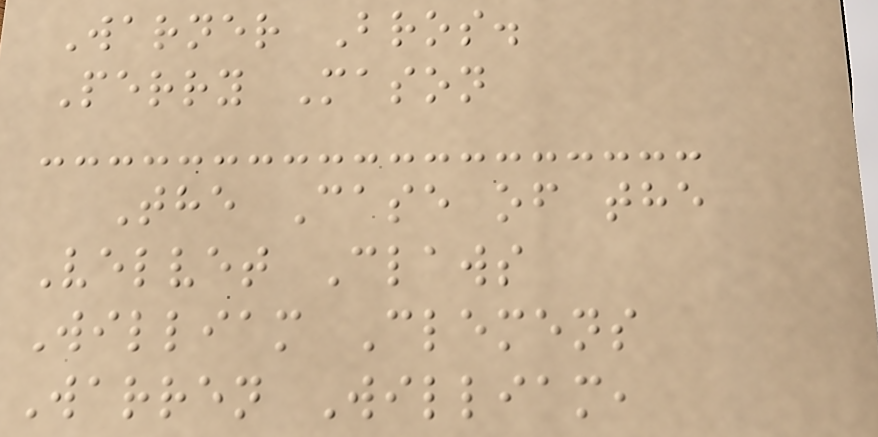Warner Bros.
Perry Mason
The Case of the
Velvet Claws
William Clemens
Warren William,
